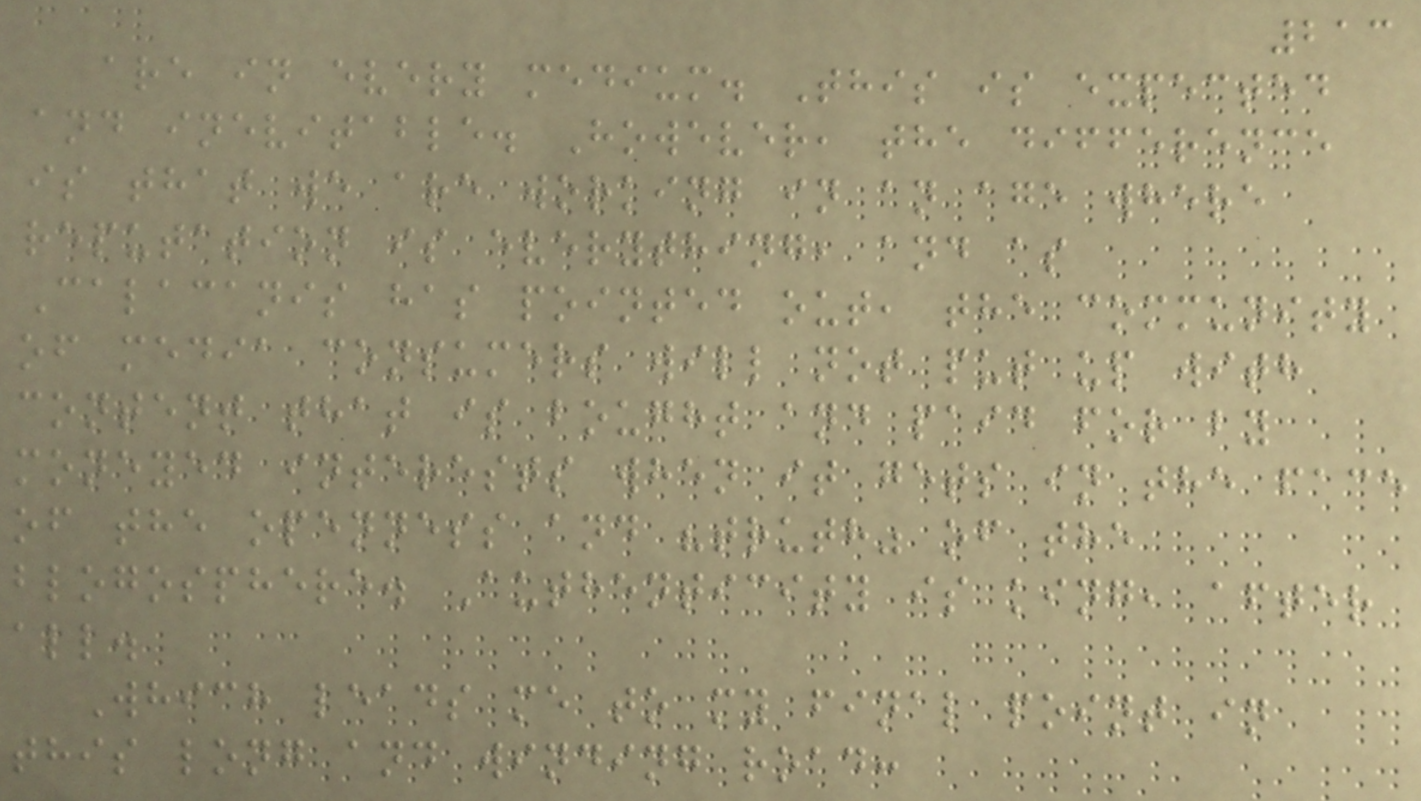213
are in every medium. This is expected
and inevitable. However, the difference
is that we are working in an age where
reputation is everything, and as
Calacanis has pointed out, the community
of media consumers will not put up with
content that is bought and paid for by
moneyed interests when it gets in the face
of the openness and "truth" of the
blogosphere. Authenticity is king, after
all.
Which leads me to my final point in
this long and winding road:
